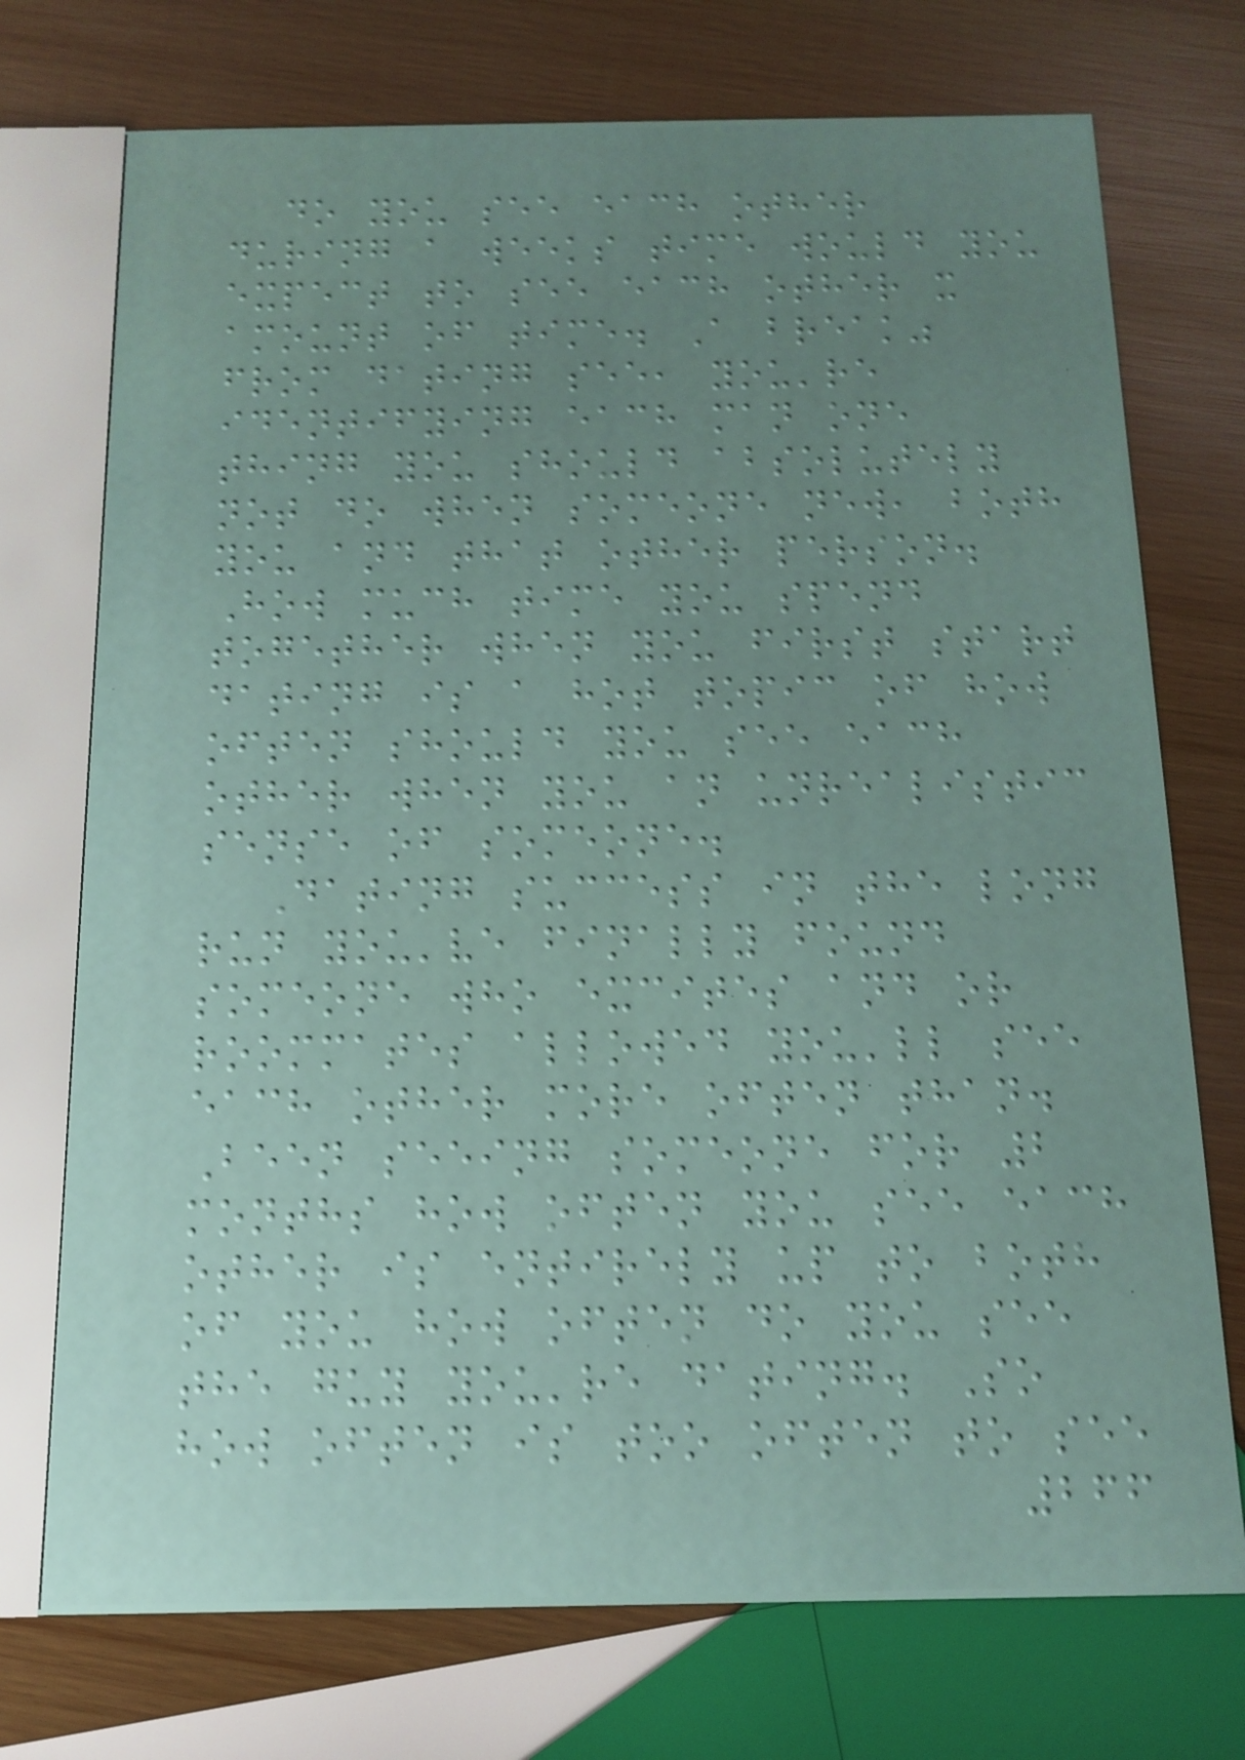do you see each other
during a weeks time would you
expect to see each other x
amount of time. A break"
from dating see, you're
identifying each man one
thing you should absolutely
not do when someone new, both
you and that other person.
How much time you spend
together when you first start
dating is a hot topic of how
often should you see each
other when you an unrealistic
sense of someone.
Dating success in the long
run you've finally found
someone who excites and or
roommates allowed you'll see
each other more often than.
Been seeing someone for 2
months how often you see each
other is entirely up to both
of you how often do you see
the guy you're dating. So
how often is too often to see
266
